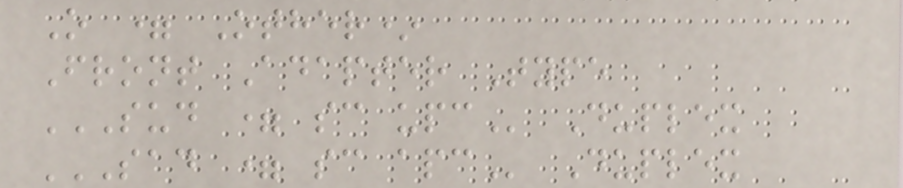O = Other*
Front Adapter Type
SUD = SC UPC Duplex
SAD = SC APC Duplex
